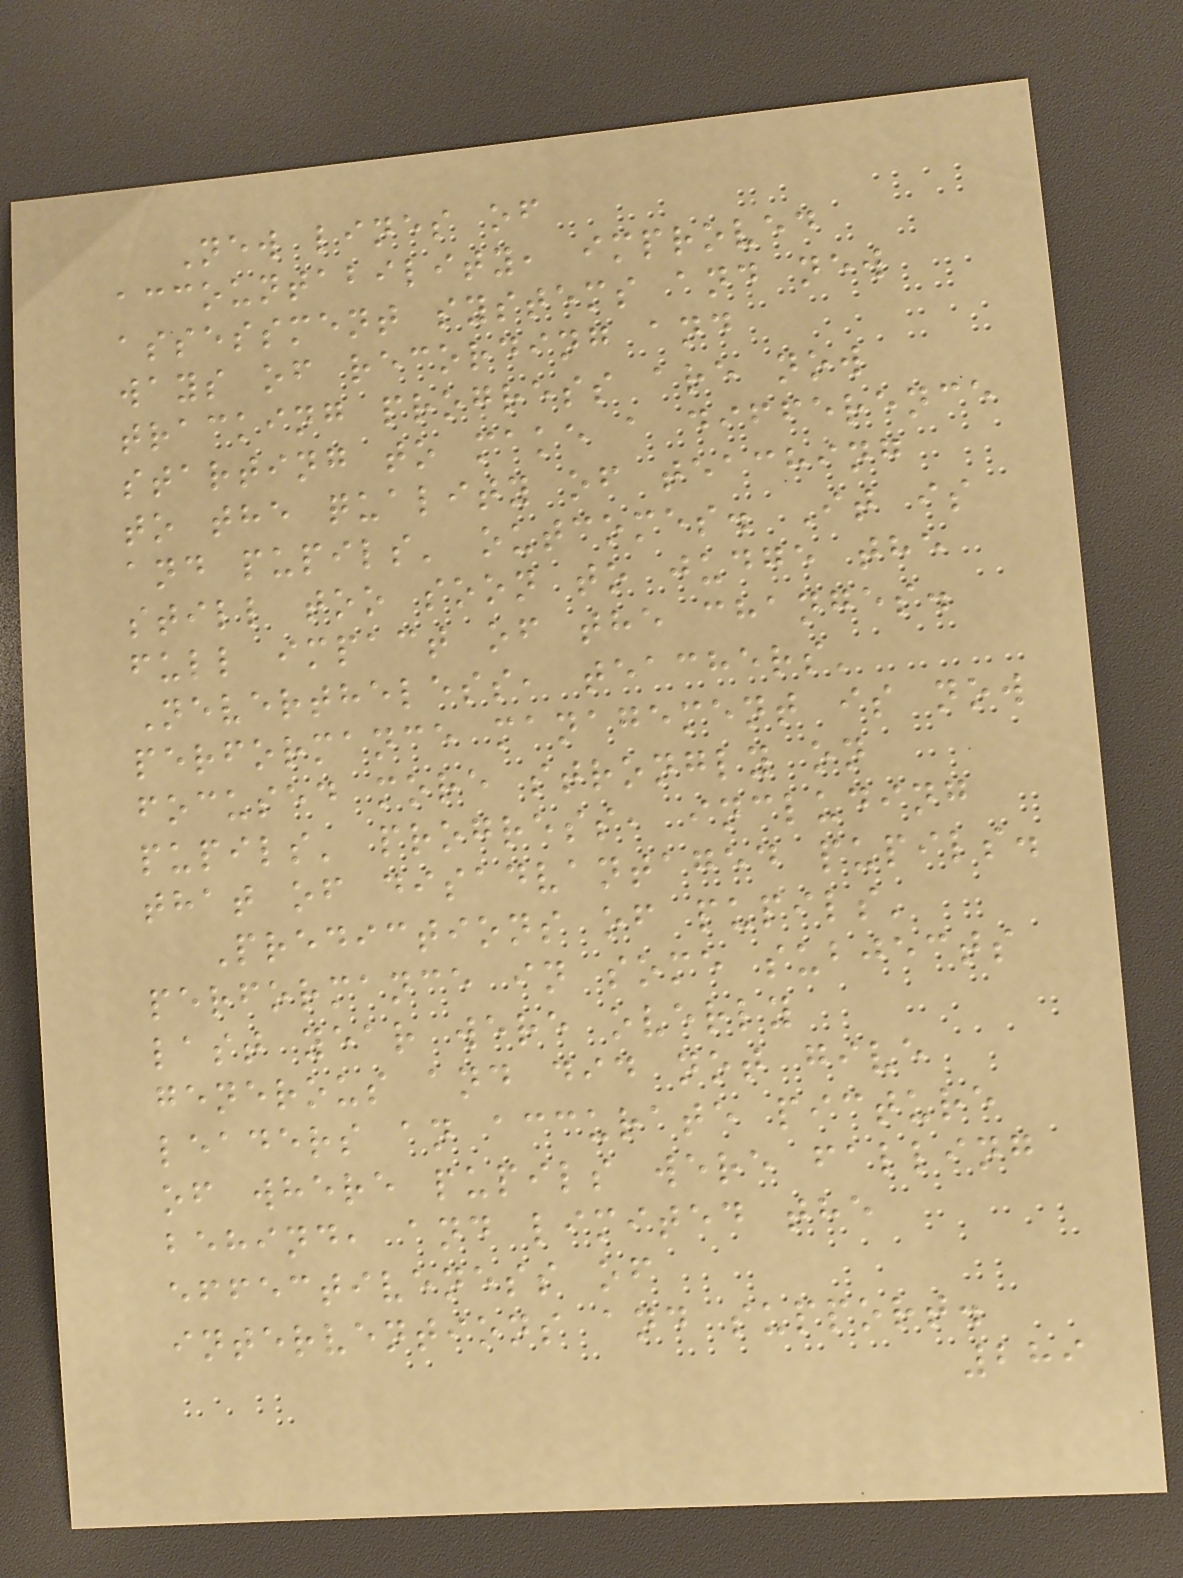New lines of
accountability, improved
assessment systems and new
ways of recording and
tracking progress are now
starting to make a difference
to the quality of teaching
and pupils' outcomes. It is
still too soon to judge the
full impact of the changes.
Nevertheless, teachers'
performance management is now
focused more strongly on
pupils' progress, including
that of disadvantaged pupils.
Predictions of pupils'
performance in some subjects
last year were overly
generous and did not give
leaders an accurate picture
of where pupils were falling
behind, and limited the
effectiveness of
interventions and support.
289
